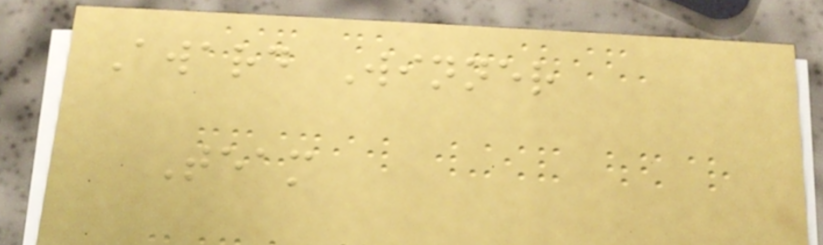Award Winner
Team
